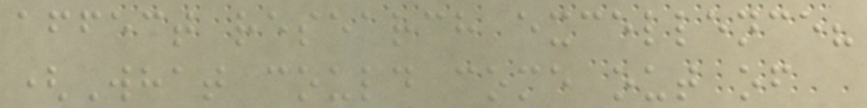affect research excellence?
(What could come out of
